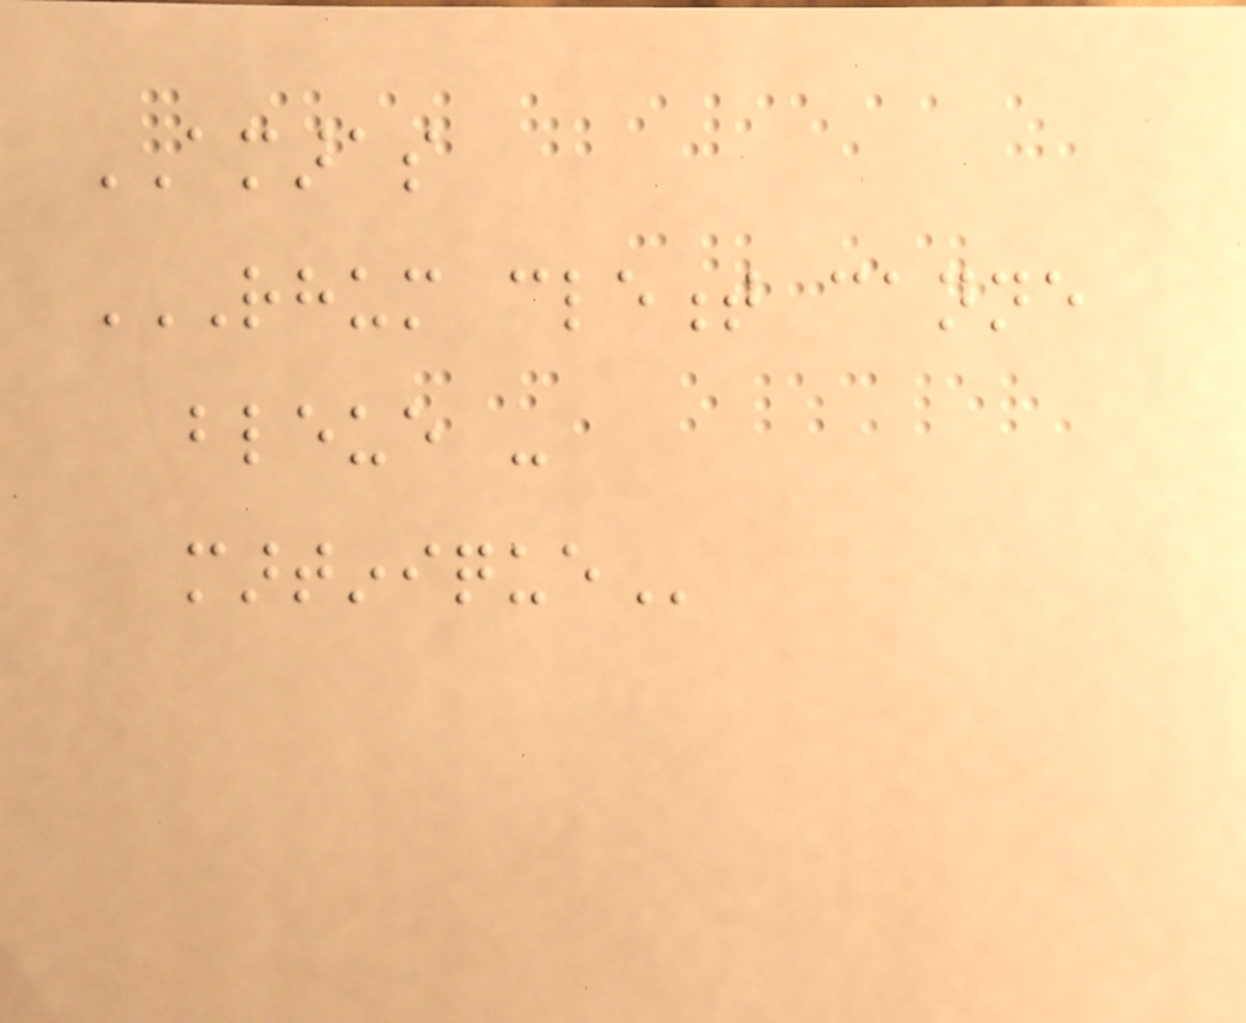AMARAS
RHUM CLEMENT CANNE
BLEUE -
MARTINIQUE
